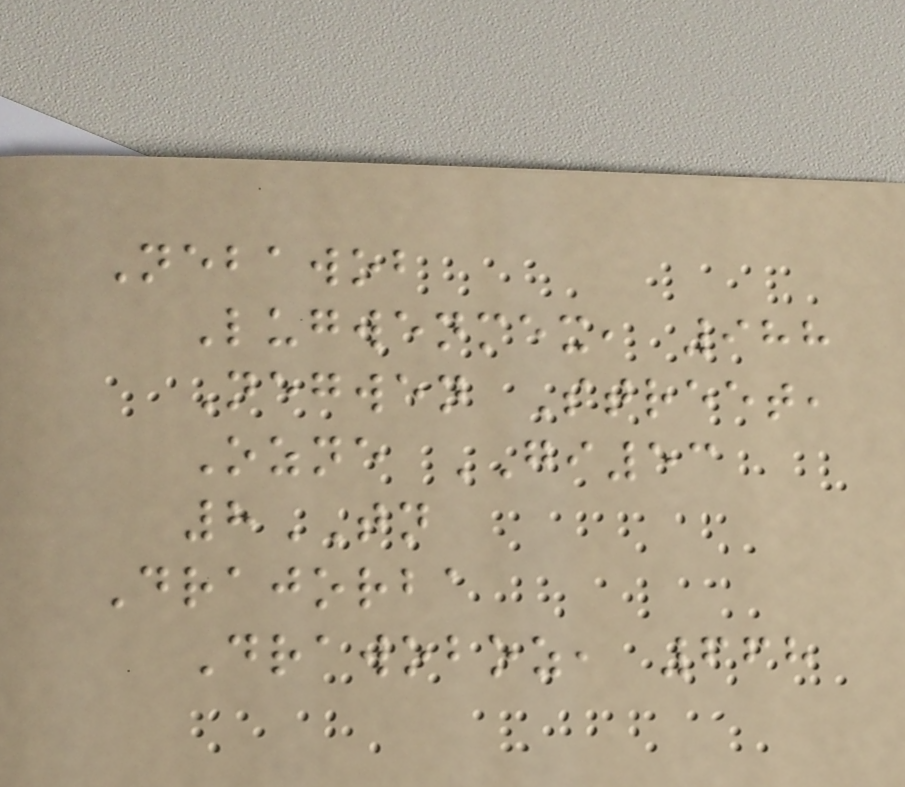Nebawob
Lugwenmex, 988
Negwen Street,
Ozne GI53
8TN
Drajorba
Drawoboz, 668
